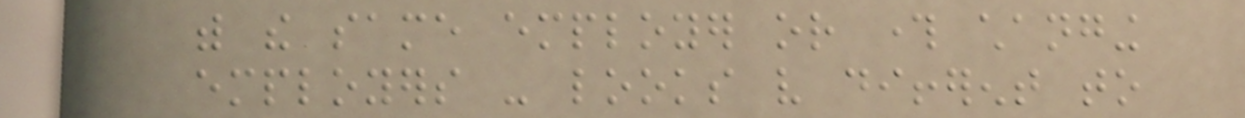with the same employer or through changing
employers - looks very different to
